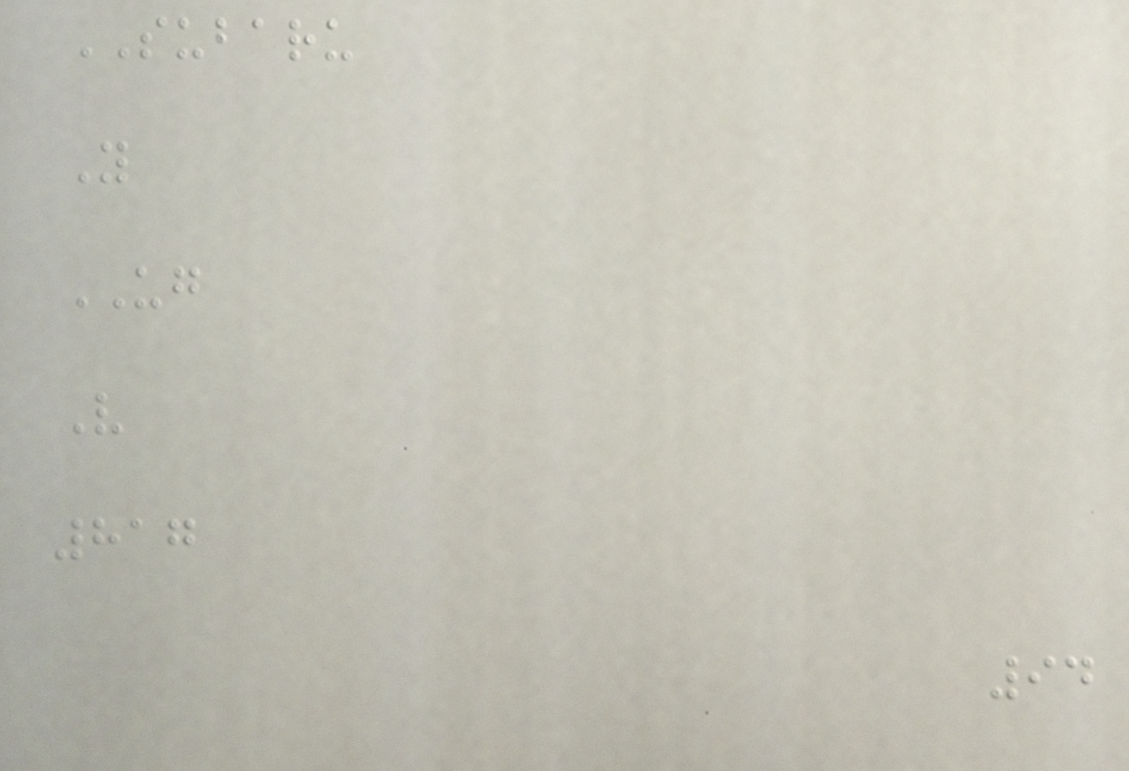SUBARU
Y
UG
V
817
94
